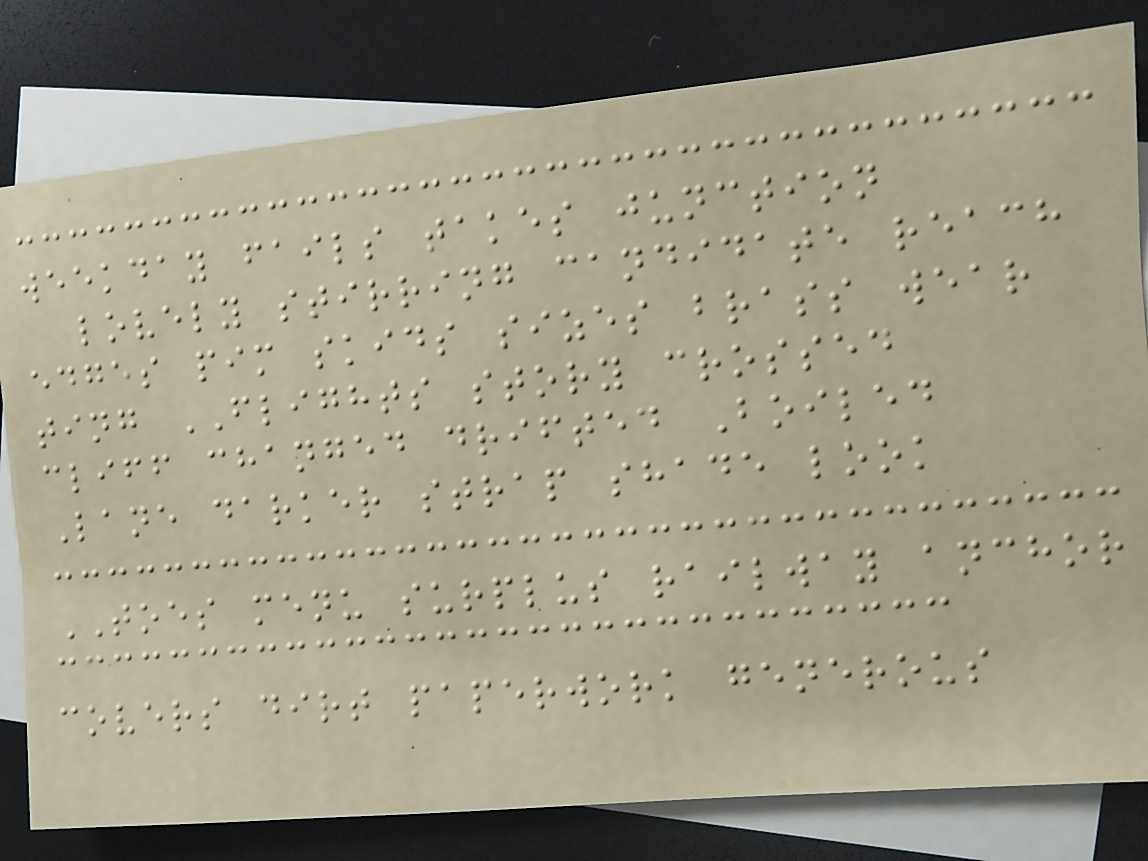weekday fails takes junction
lovely stirring candidate reach
edges pim skids sizes brass wear
ting FLIGHTS story crossed
cliff changed drifted Boiled
Lane darker strap shade look
TOES menu surplus railway anchor
covers dirt paperwork generous
